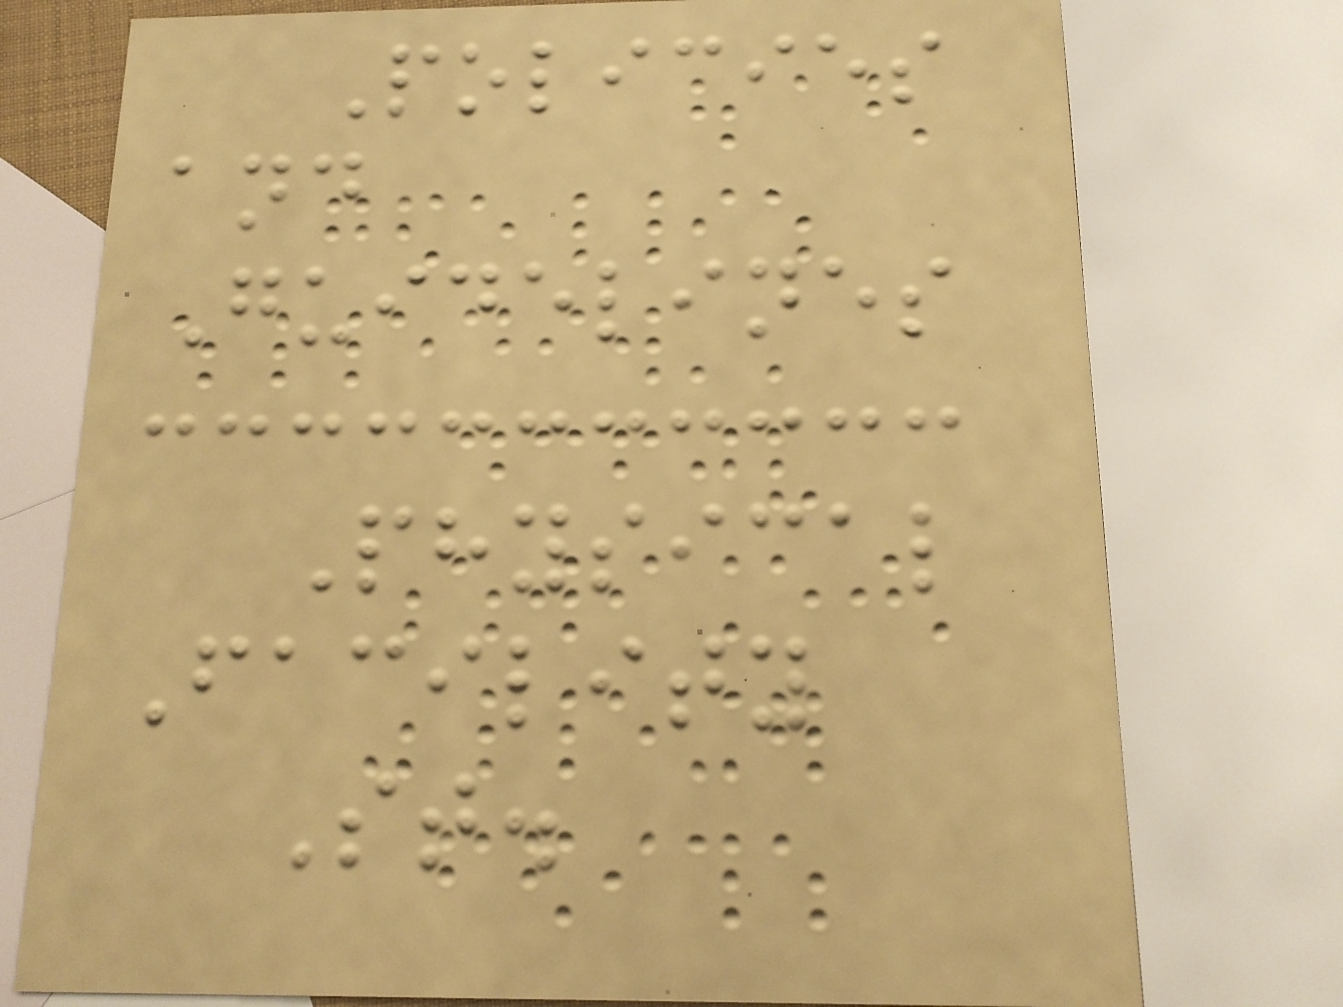Policies
and
Guidelines
Physical
Facility
St.
